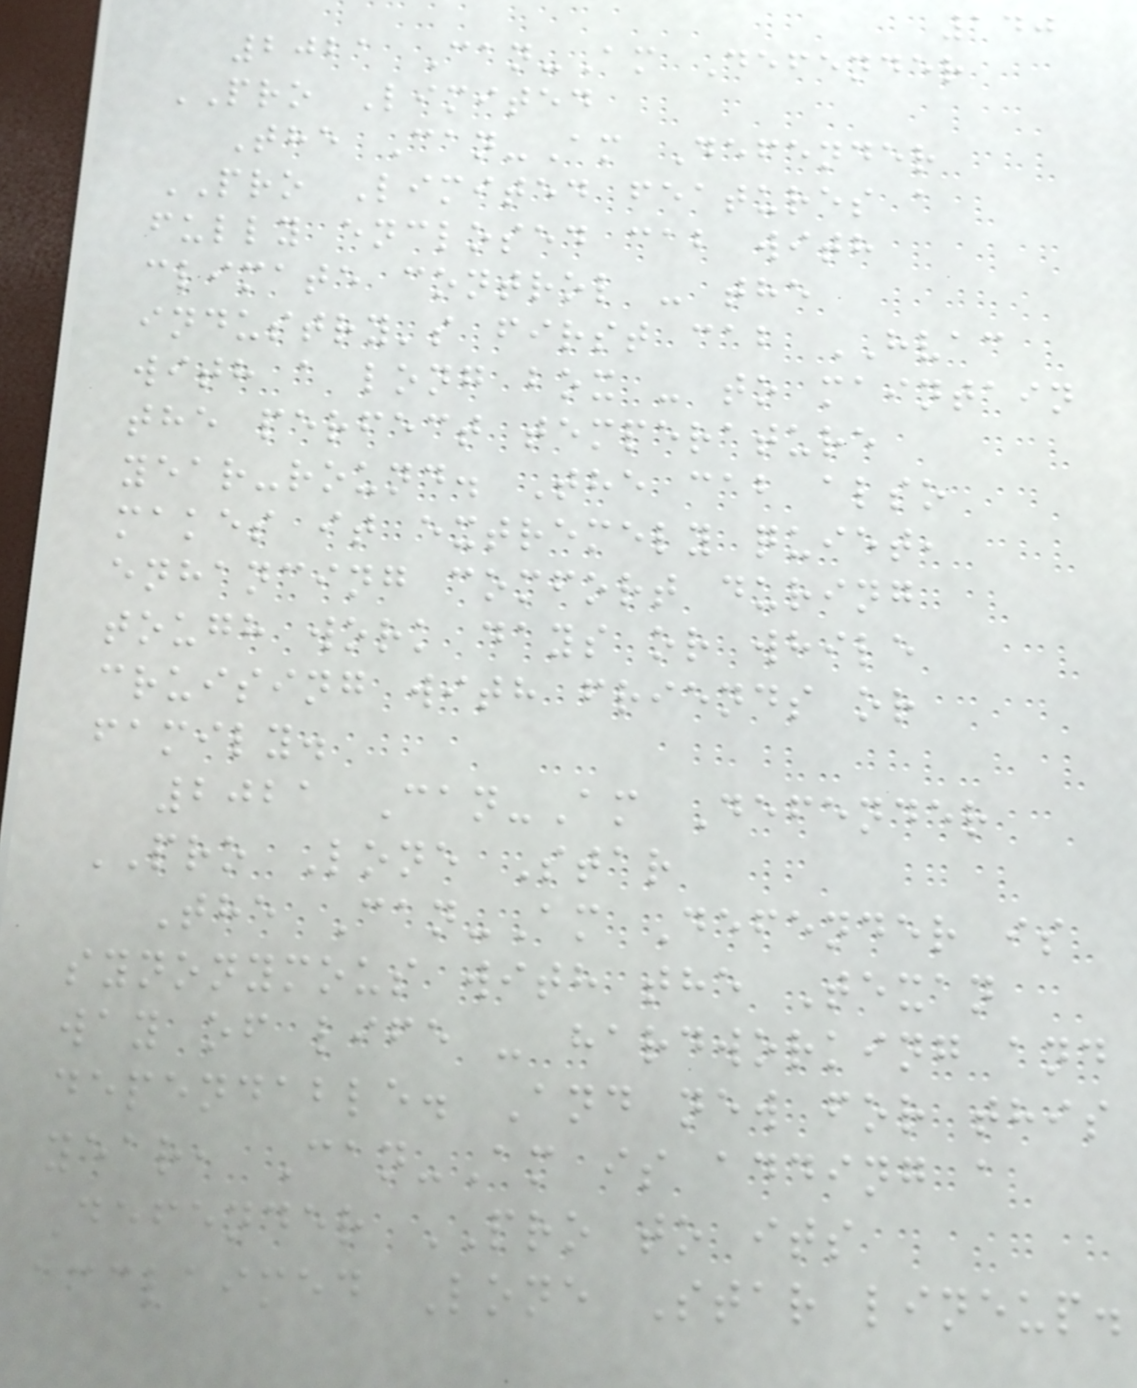140
2021 Can-Am Defender
PRO Limited
The Can-Am Defender
PRO Limited features a
fully enclosed cab with
climate control - the
industry's first cab HVAC
with a long box - to maintain
the perfect temperature
year-round. The cab also
makes it extremely quiet,
enhancing comfort during
tough work days or while
cruising with friends or
family.
2021 Can-Am Defender
PRO Lone Star
The Can-Am Defender is
synonymous with the Texan
way of life - hardworking and
dependable. And new for this
year, Can-Am is adding a
Defender PRO to its
acclaimed Lone Star lineup.
